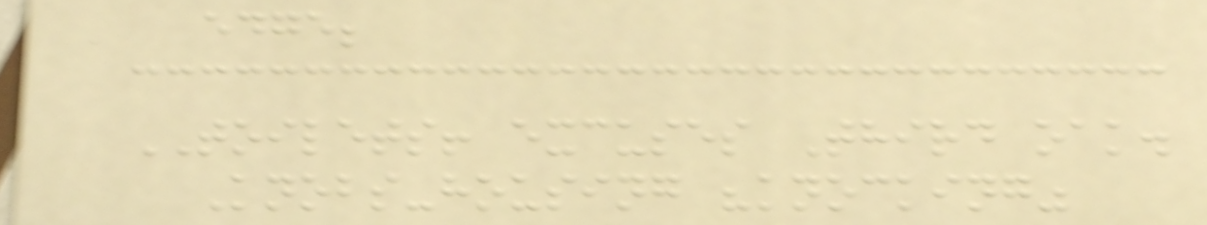edge;
TOILETS! excuses Third oak.
Knobs-housing "knocking"
